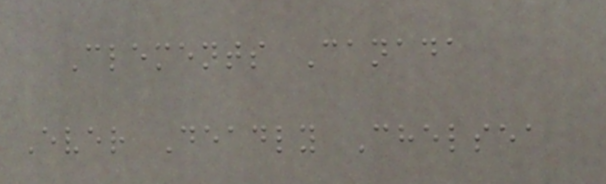Clements Canada
Ever Deadly Chelsea
